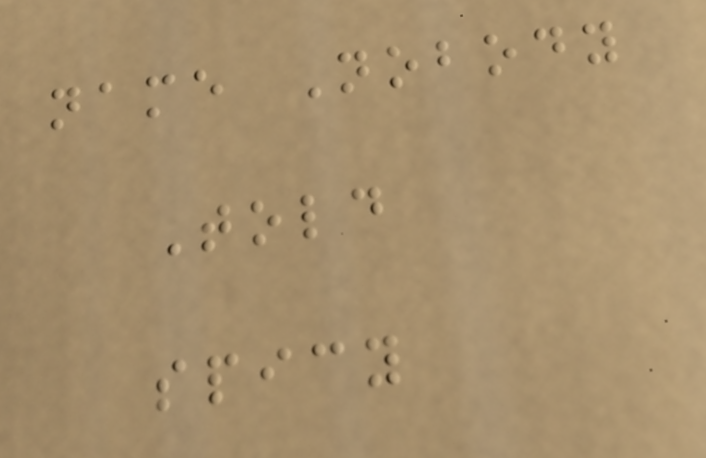name Nobody
Told
spicy
